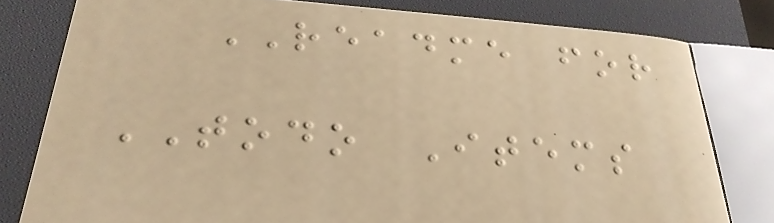README for
TODO Items
